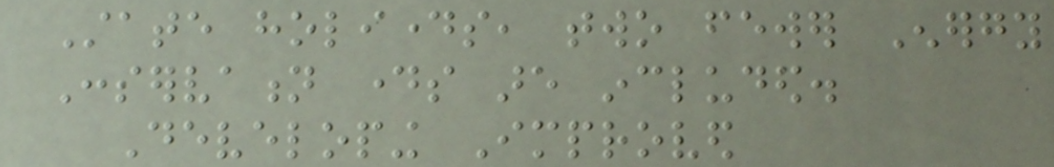State holidays, two fewer Energy
Conservation days are included.
Developing Improved
